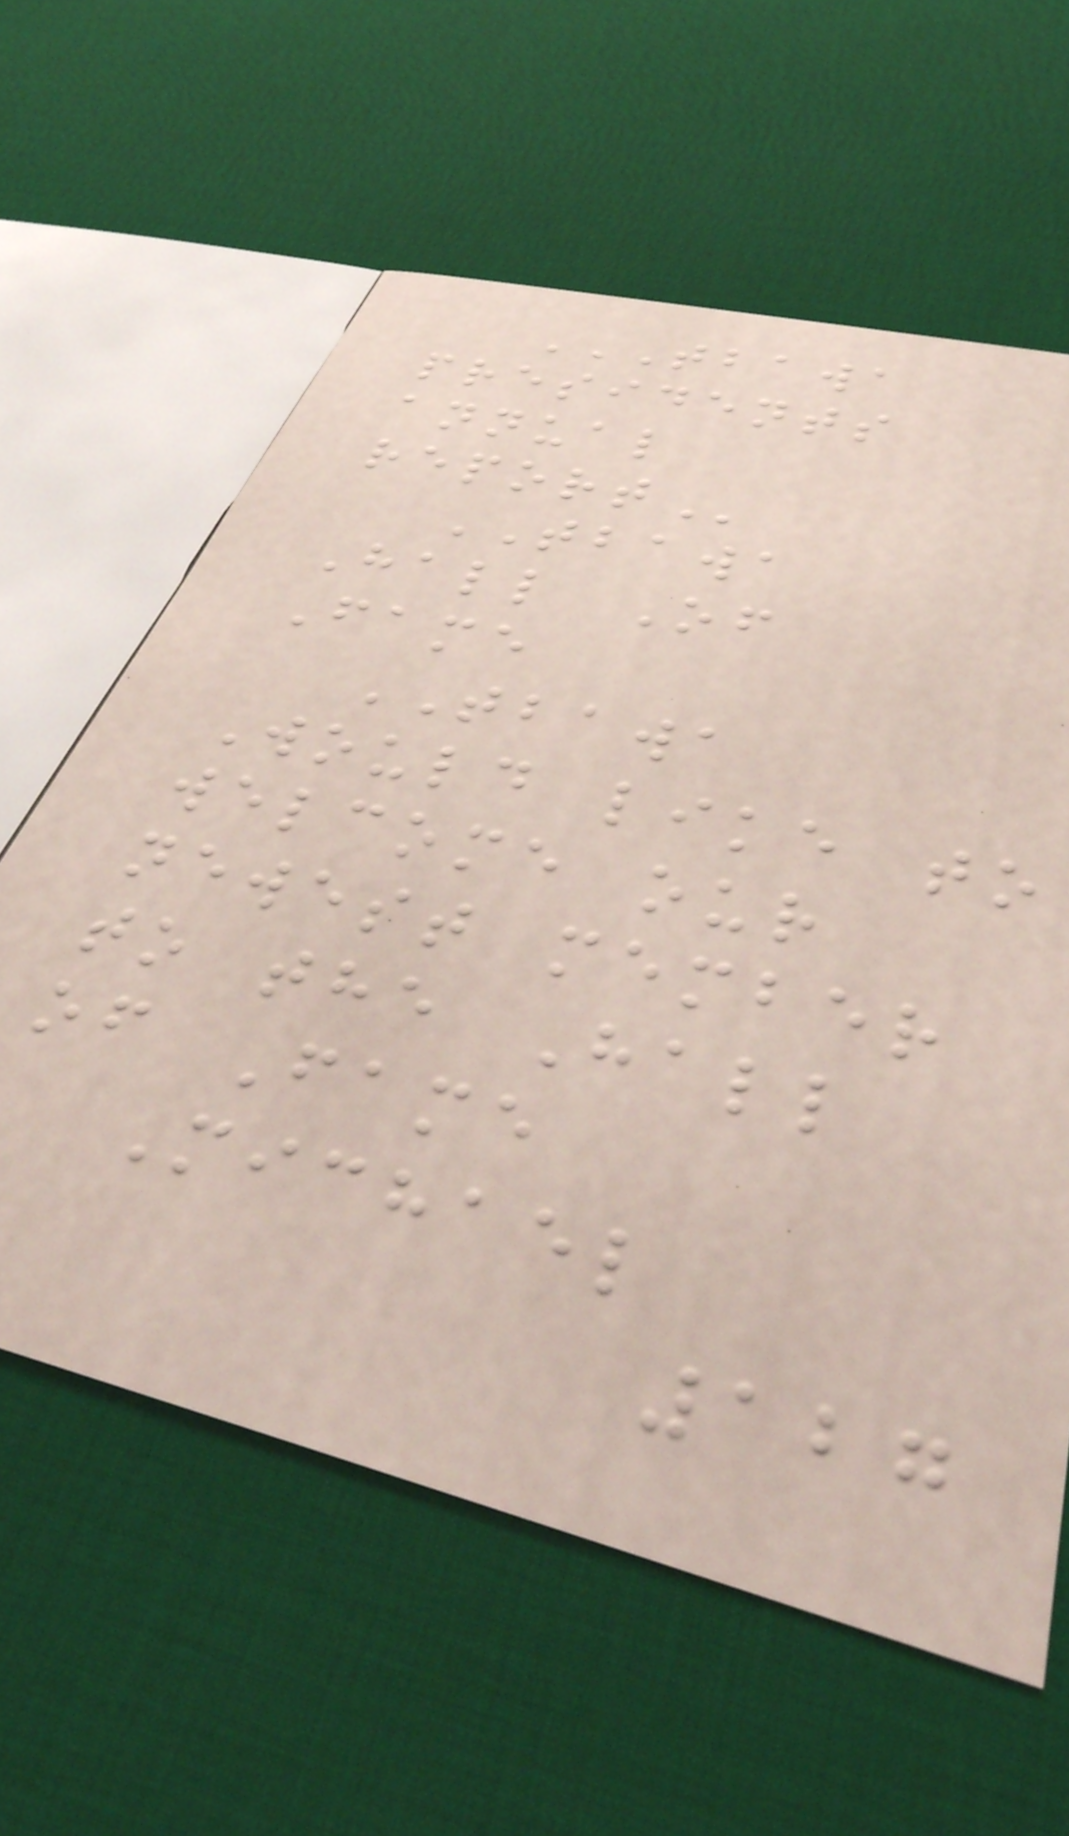TBAWA
PRESIDENTS
ANNUAL
REPORT
TBAWA
Hall Of
Fame
TBAWA
Would like to
welcome our
newest member
to the Hall
of Fame
Michael
127
